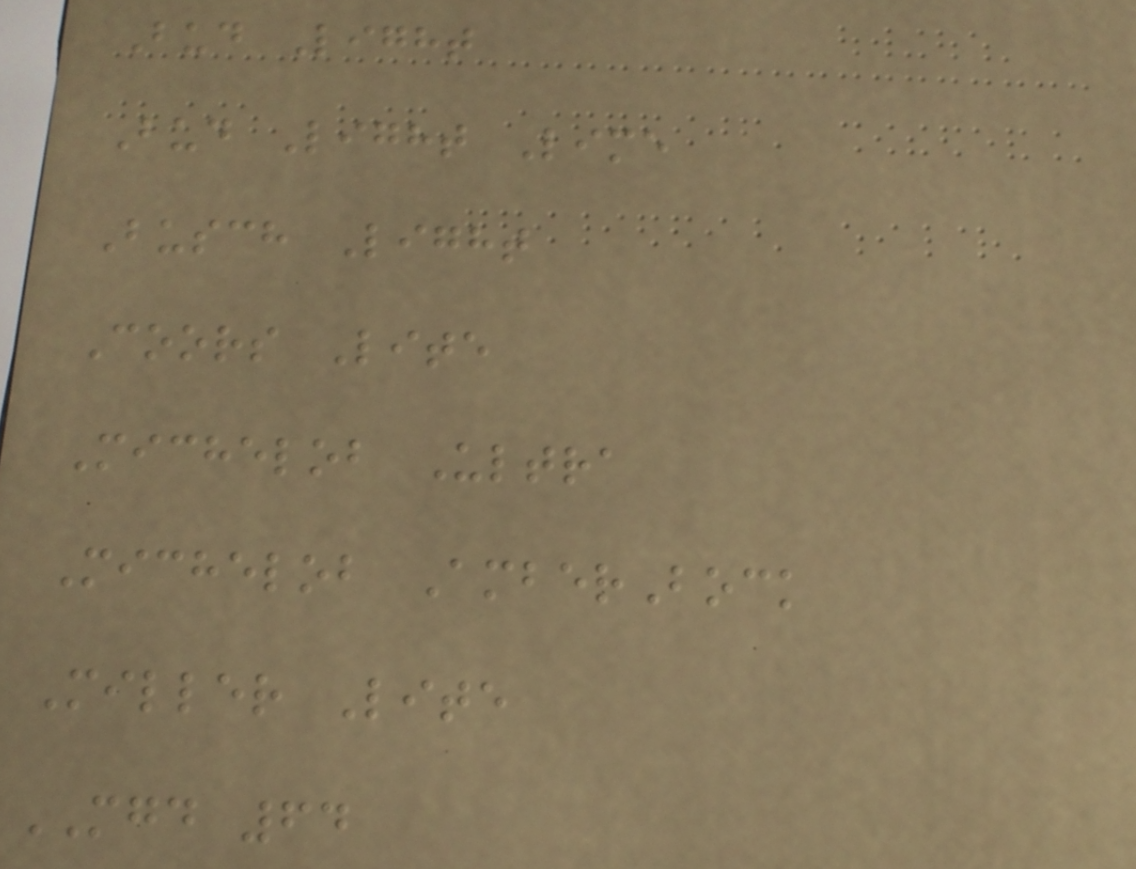Bud Light
Bud Light Lime
Busch Light
Coors Lite
Michelob Ultra
Michelob AmberBock
Miller Lite
MGD 64
